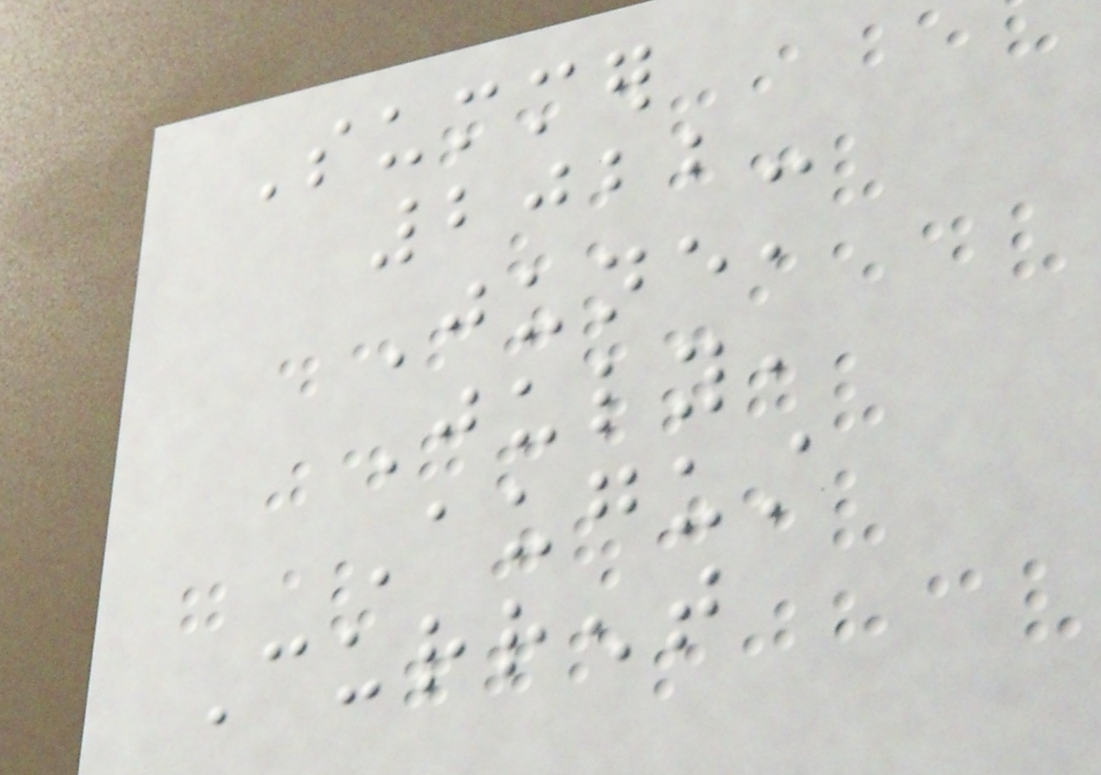Summer
2022-
June,
July,
August
Current
